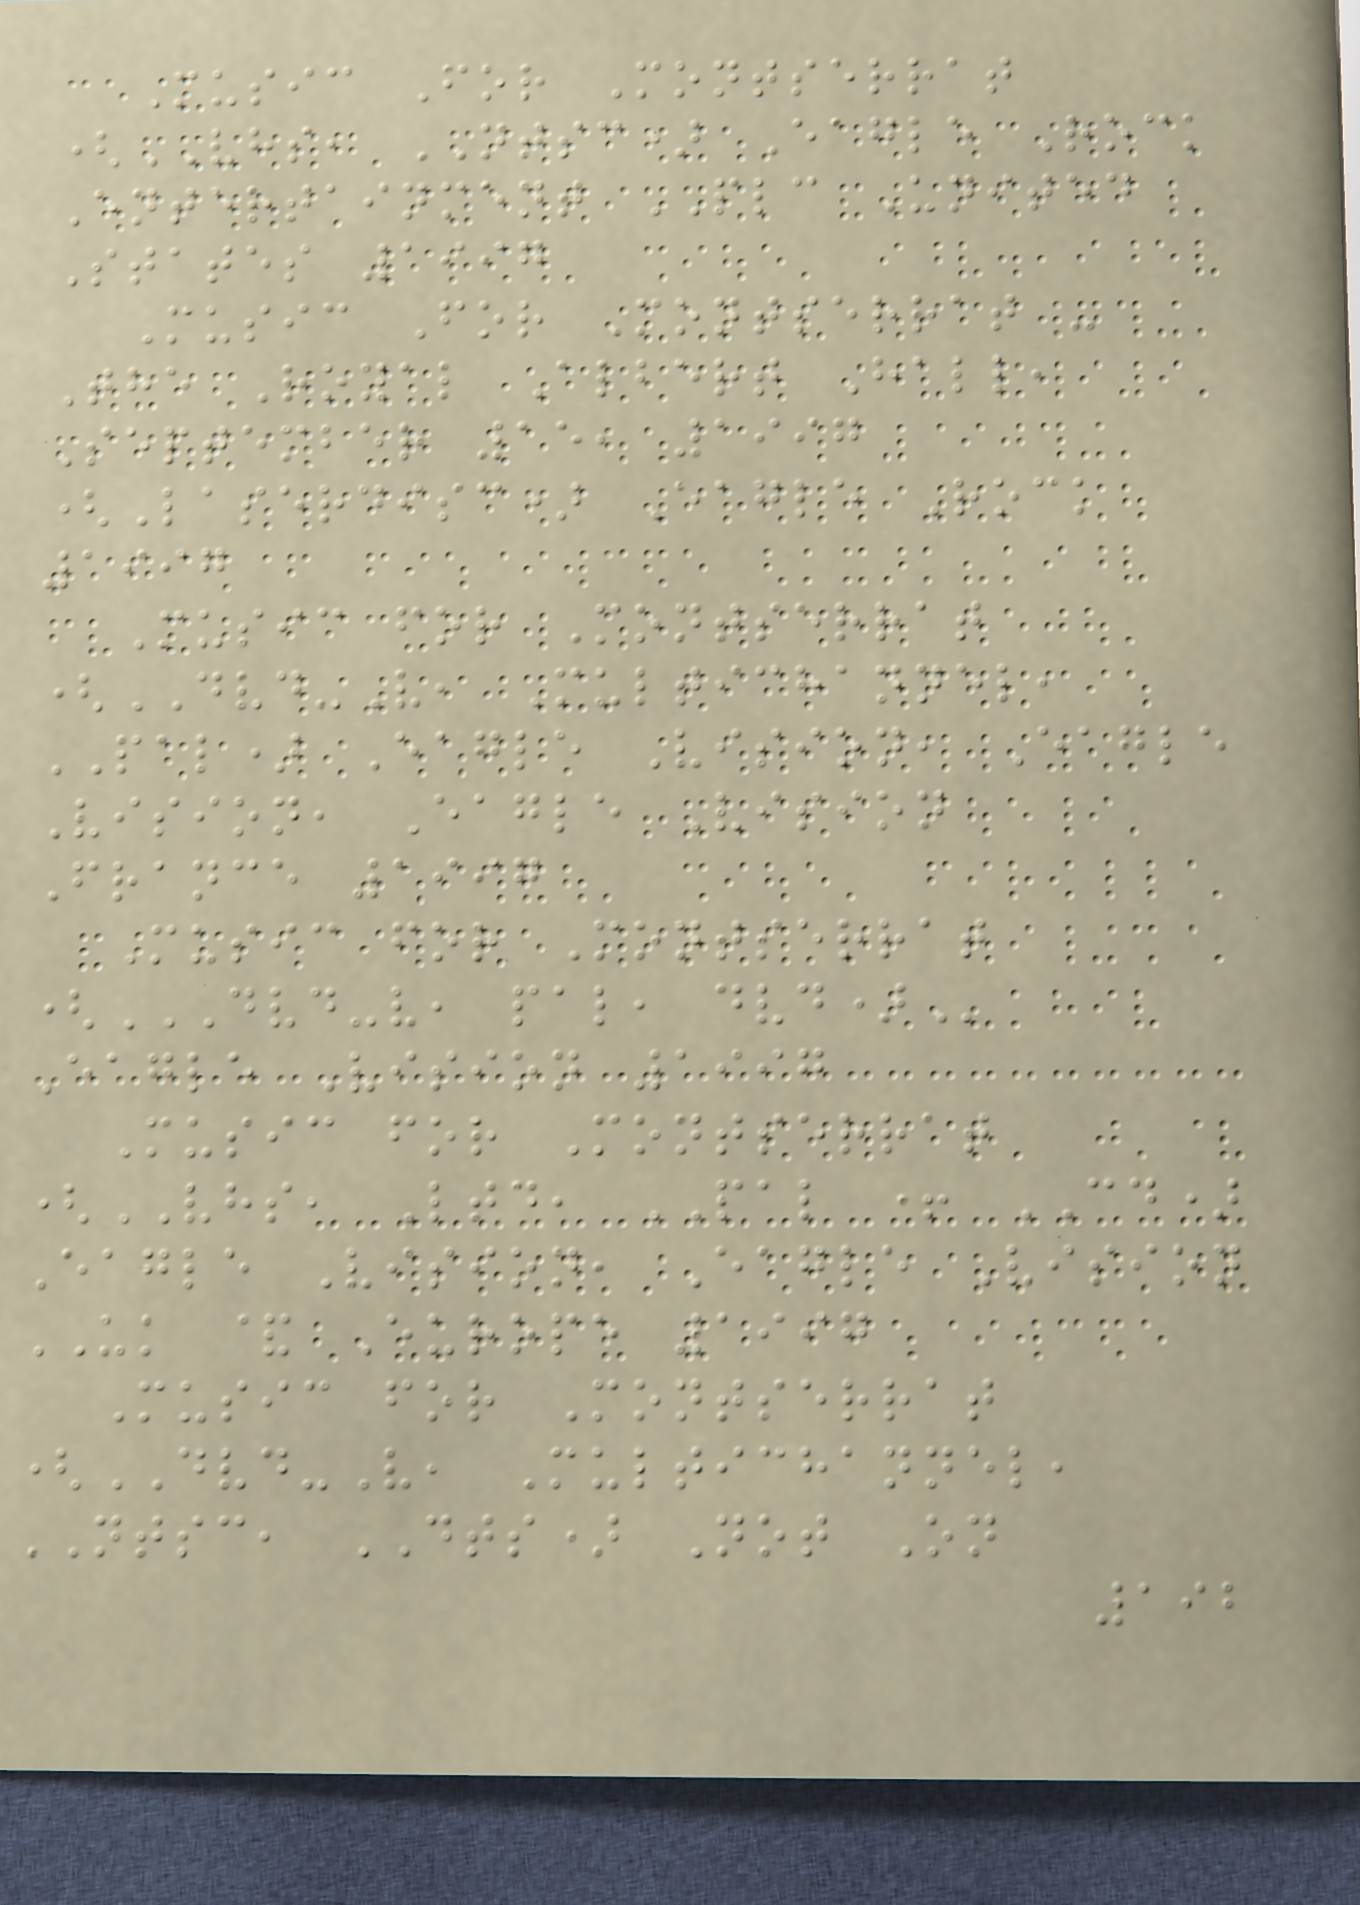Music For Montserrat
(VHS, NTSC) Eagle Rock
Entertainment PLC United
States 1997
Music For Montserrat -
The Royal Albert Hall,
September 15, 1997
(Laserdisc) Eagle Rock
1997
Music for Montserrat
(DVD-V, Multichannel,
PAL) Eagle Vision, Eagle
Vision, Eagle Vision
France 1997
Music for Montserrat
(DVD-V, PAL, DVD)
Eagle Vision 1997
Music for Montserrat
(VHS, Ltd, PAL + CD)
Eagle Vision, Eagle Vision
UK & Europe 1997
Music for Montserrat
(DVD-V, Multichannel,
NTSC, DTS) Not On
192
